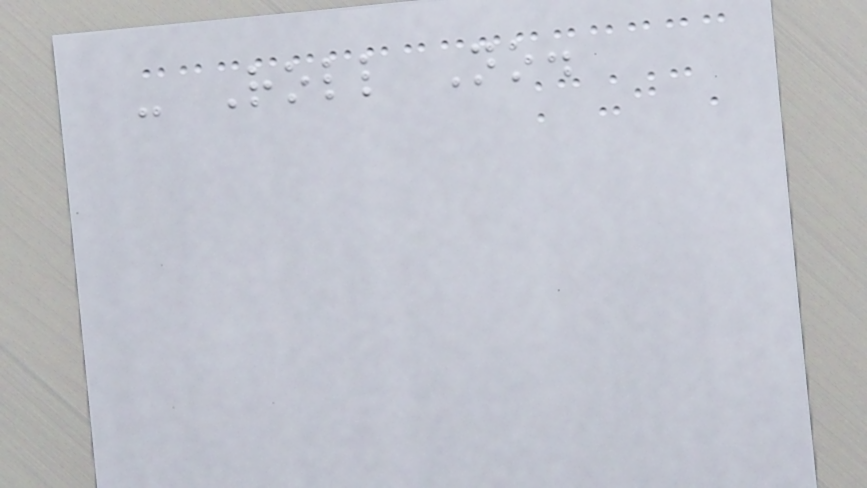- Roll No.
